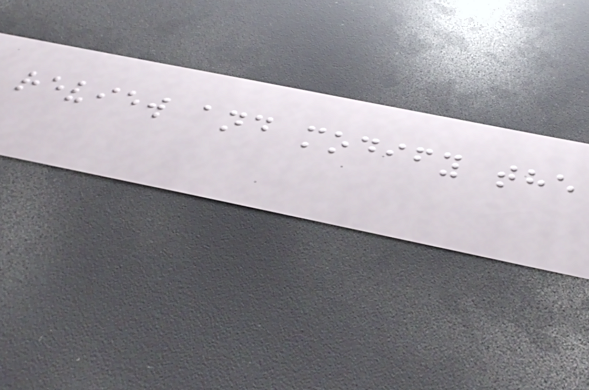review and modify the
